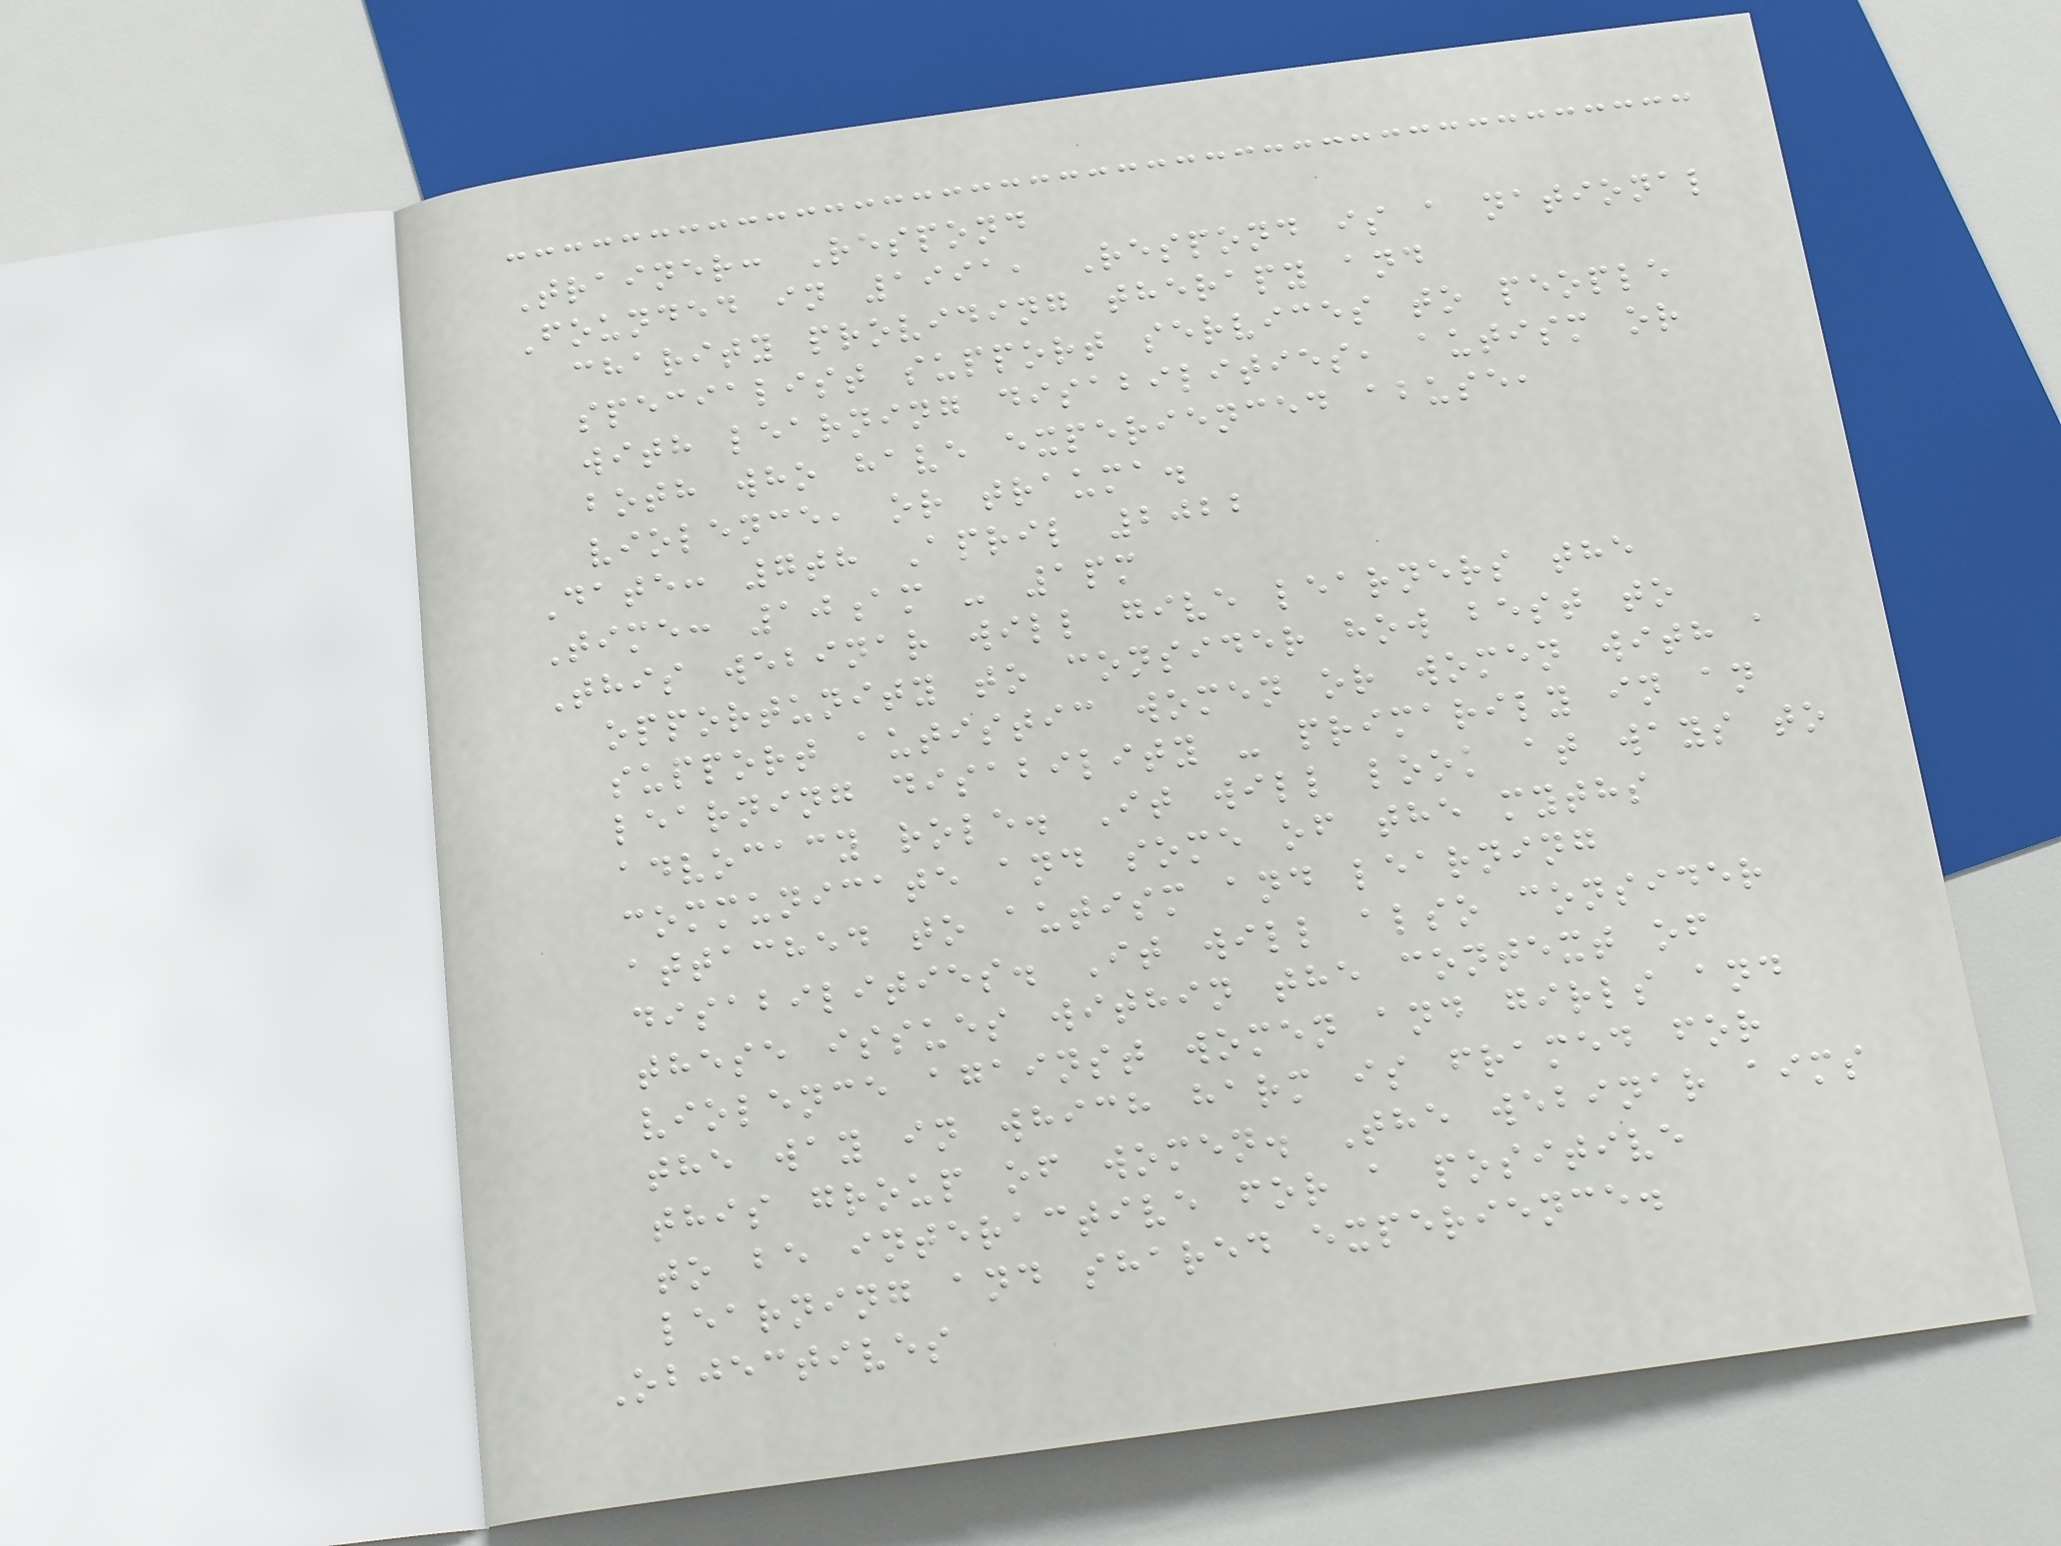Trainer: Respond
Founded in 1991, Respond is a national
charity providing therapy and
specialist support services to people
with learning disabilities, autism or
both who have experienced abuse,
violence, or trauma.
Date: 7th April 2022
Time: 10am - 1pm
This webinar will give learners the
opportunity to consider how best to
support autistic women or women with a
learning disability - primarily in an
advocacy role. It will look at ways to
communicate and some of the myths
attached to autism and learning
disabilities. It will also consider
these issues within the context of
violence against women and girls and
the way in which harm is framed for
this group of women. The webinar aims
to be interactive for a positive
learning and shared experience.
Objectives
